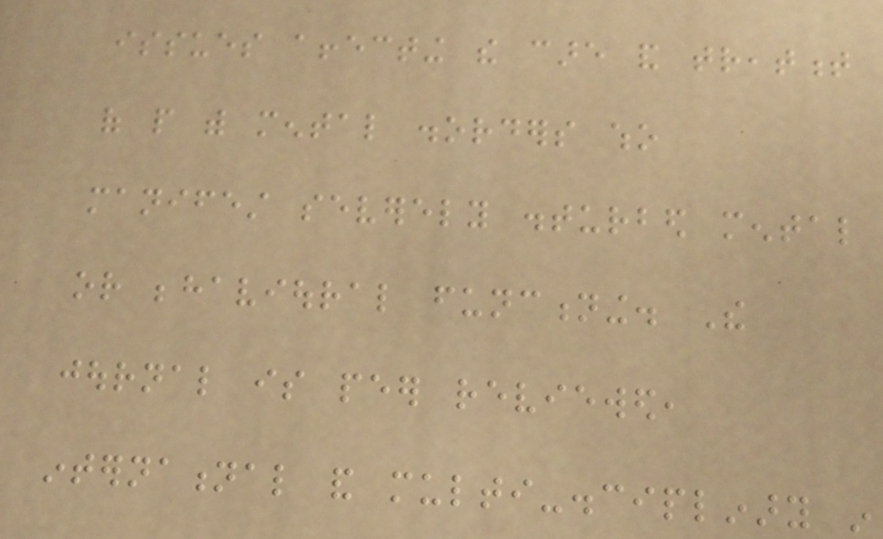issues affecting the care and treatment
of people with mental disorders who
manifest severely disturbed mental
or behavioural functioning. The
journal is peer reviewed,
international and multi-disciplinary in
